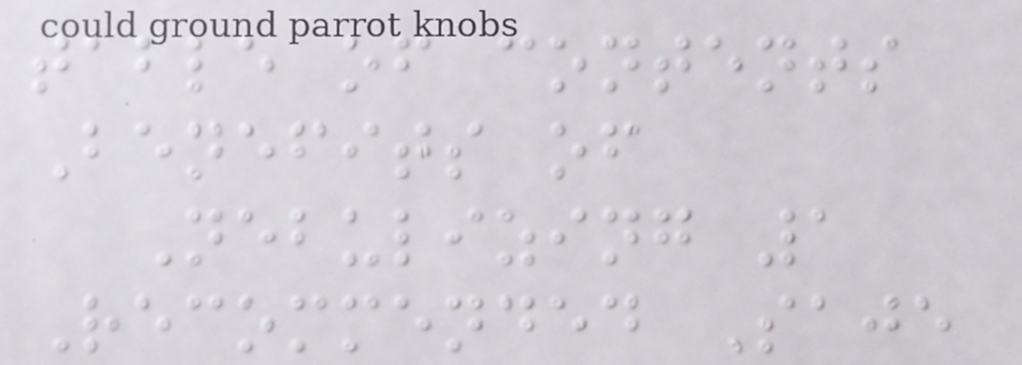table of contents
Benefits of
Nebulizing 1
Recommended Saje
